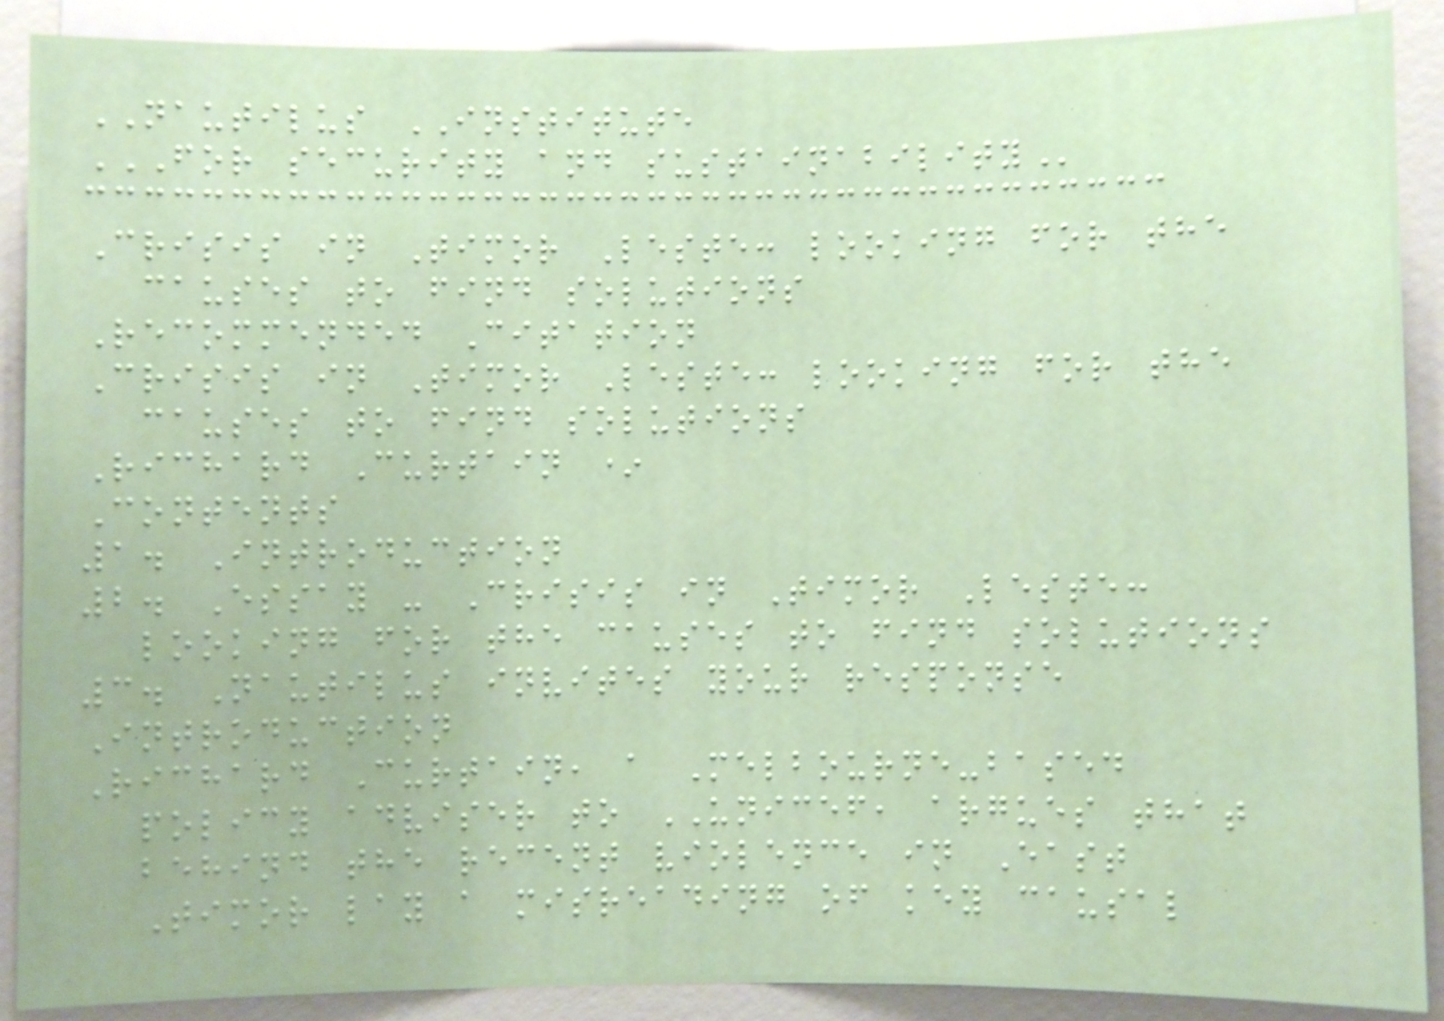NAUTILUS INSTITUTE
FOR SECURITY AND SUSTAINABILITY
Crisis in Timor Leste: looking for the
causes to find solutions
Recommended Citation
Crisis in Timor Leste: looking for the
causes to find solutions
Richard Curtain *
Contents
1. Introduction
2. Essay - Crisis in Timor Leste:
looking for the causes to find solutions
3. Nautilus invites your response
Introduction
Richard Curtain, a Melbourne-based
policy adviser to UNICEF, argues that
behind the recent violence in East
Timor lay a misreading of key causal
